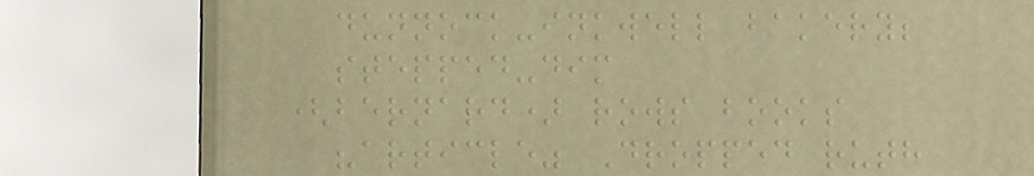dunnock-inkwell bakery;
stepped-dim
(bernard) rows books
"article" Dropped ruth
